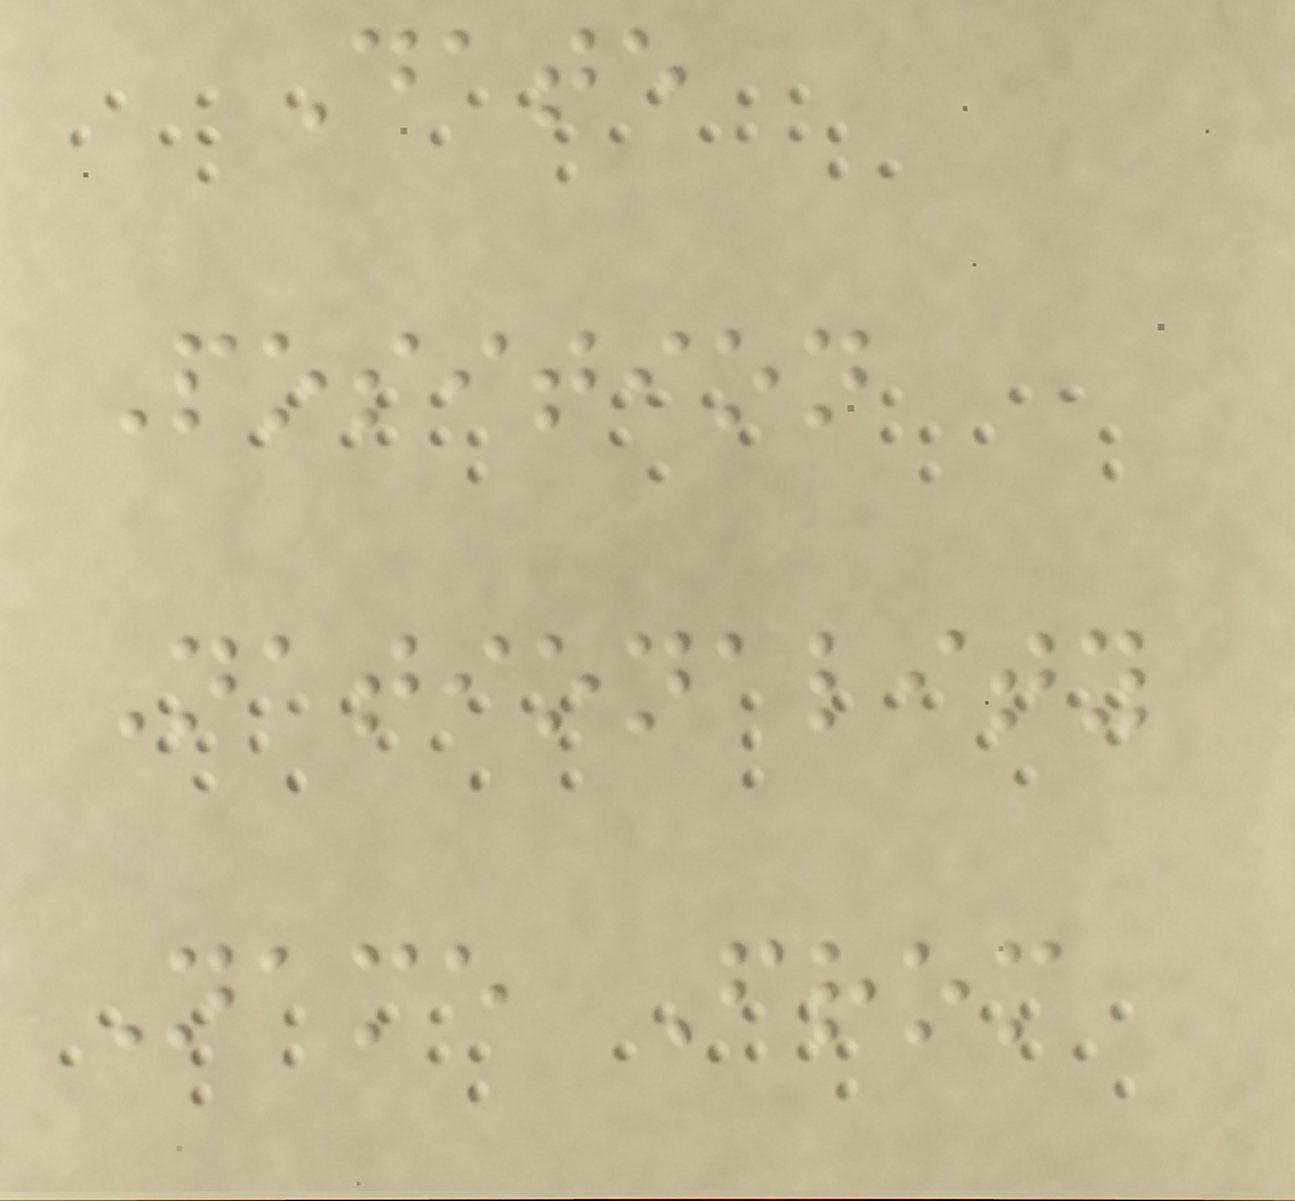Date
Position
Nationality
Name From
